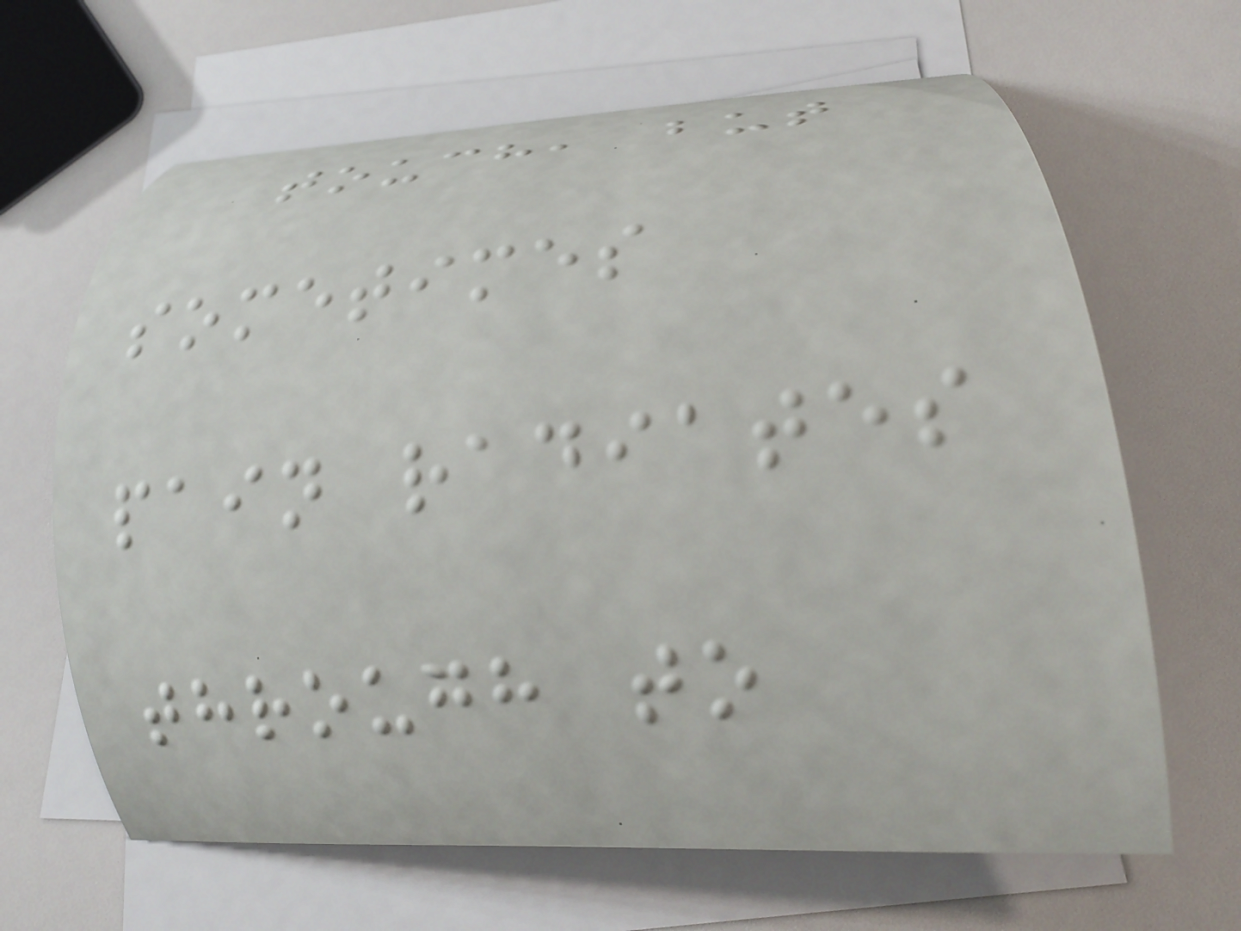touch, but
sometimes
pain radiates
through to
